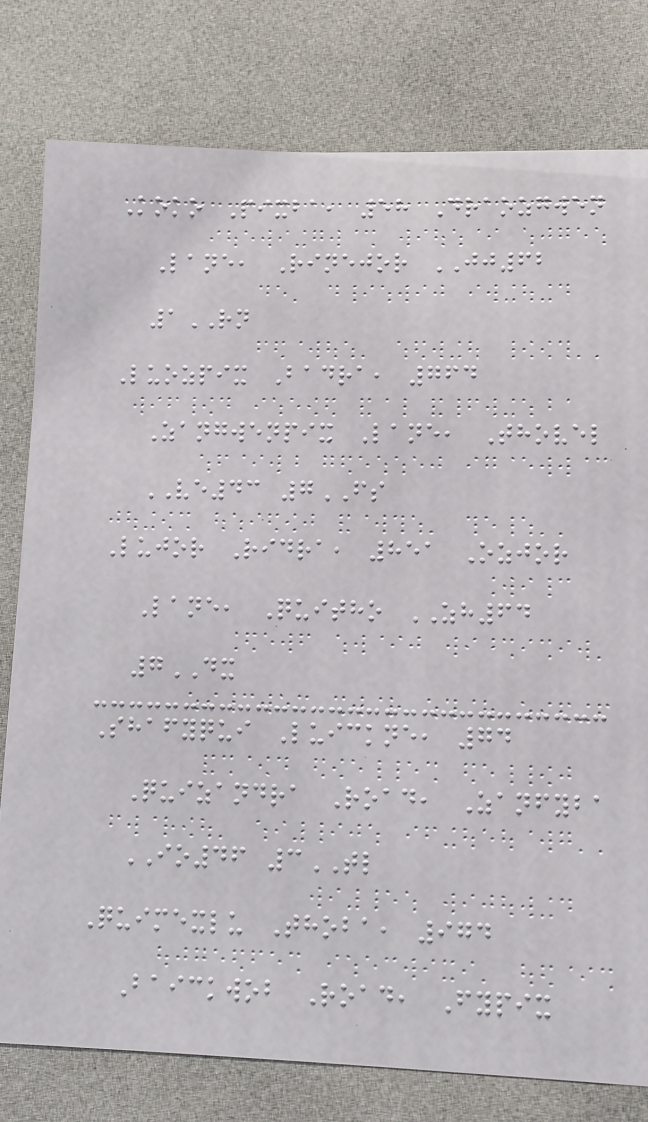Koko Pixba, 58 Draozgwen
Lane, Rinejor JJ62
1RN
Luozpix Badra, 764
Zangwenpix Lane, Thovel
VE43 7FS
Lujor Ridra, 851 Ozjor
Lane, Quitho ZH64
7DX
Shafyqui Luickne, 74
Quizandra Road, Zanfyba
IO46 3TL
Quimexlu Thoba, 974
Baickwob Road, Fypix
